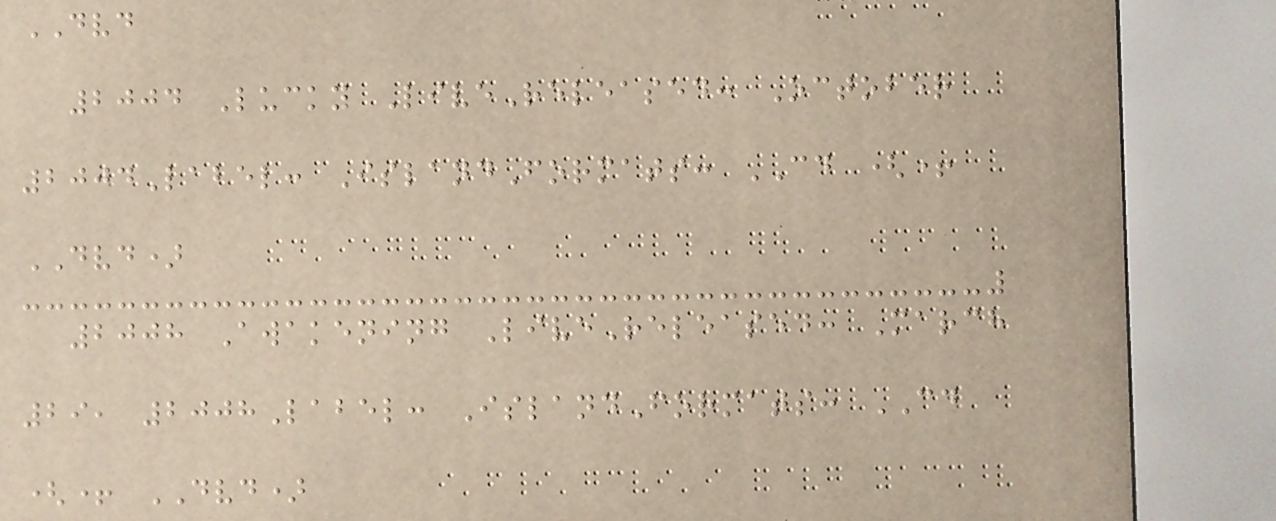DVD
2004 Lucky LiveReleased: October
2004Label: IslandFormats: CD (+
DVD)
2008 Awakening LiveReleased: March
29, 2008Label: IslandFormats: CD
(+ DVD)
